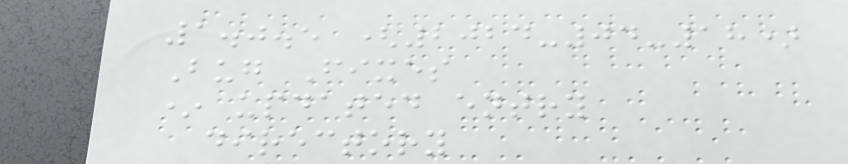1.0.5 (2024-04-18)
Bug Fixes
* updated entry
directory
